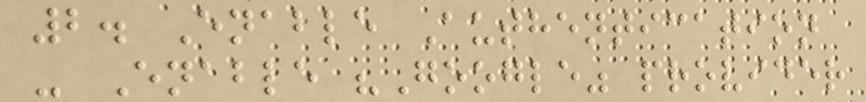2. Enable Authentication
- Enable "Google" provider
